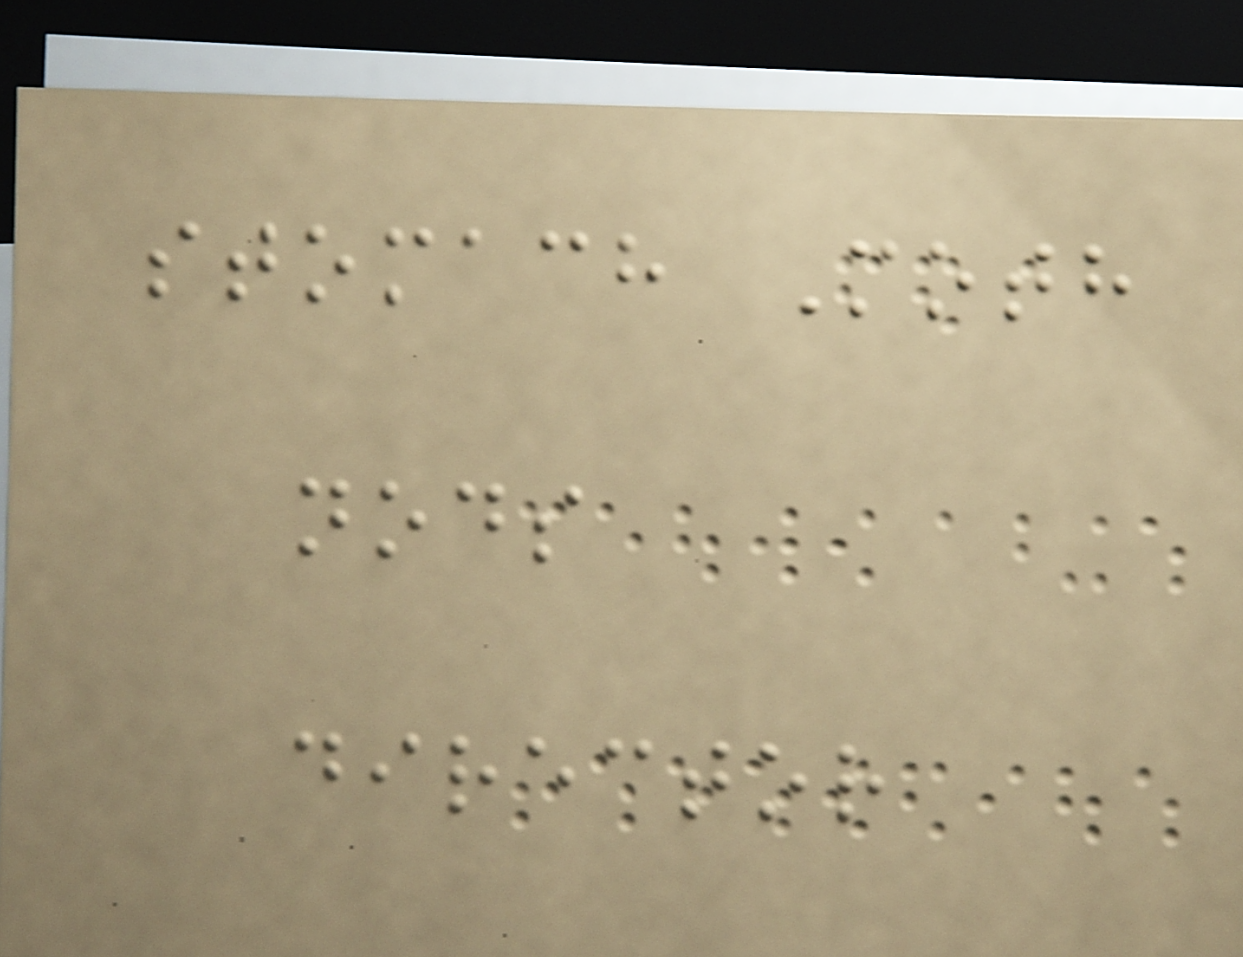stomach Moth
nods
director
